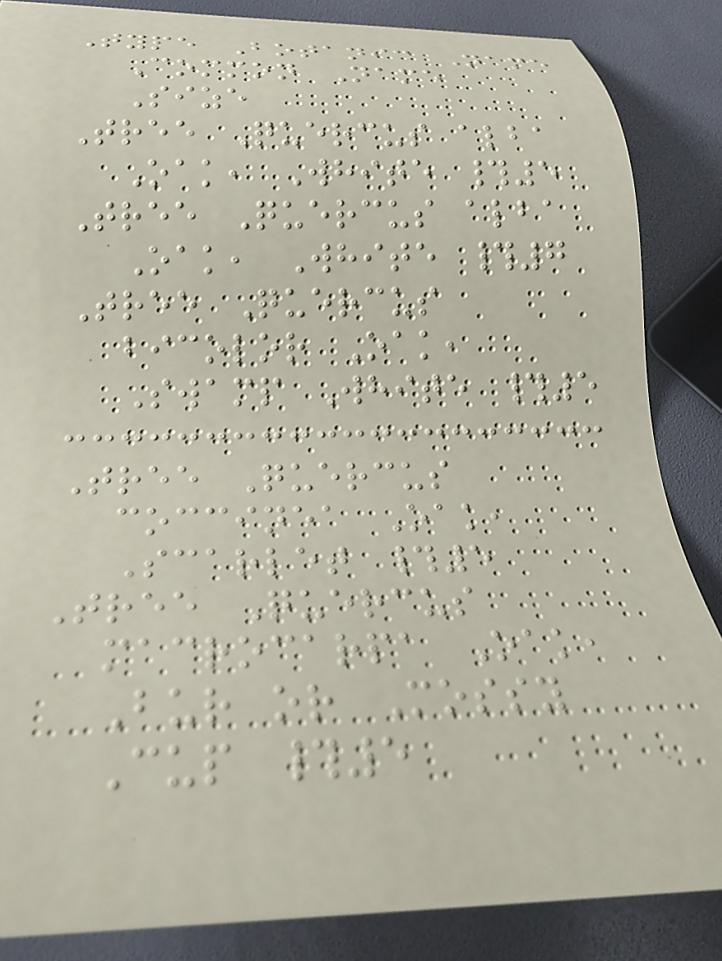Type Botanic Name
Common Name
Size
Tree Quercus alba
Oak, White #5
Tree Quercus alba
Oak, White #7
Tree Quercus
bicolor Oak,
Swamp White #5
Tree Quercus
coccinea Oak,
Scarlet #5
Tree Quercus
macrocarpa Oak,
Bur or Mossy
Cup #5
